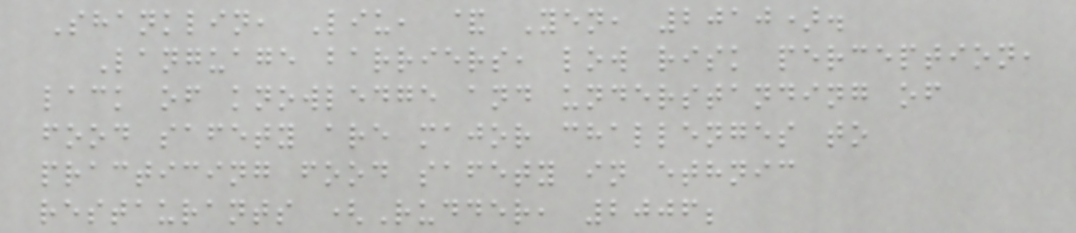Shanklin, Liu, & Yen, 2010).
Language barriers, low risk perception,
lack of knowledge and understanding of
food safety are major challenges to
practicing food safety in ethnic
restaurants (Rudder, 2006;
